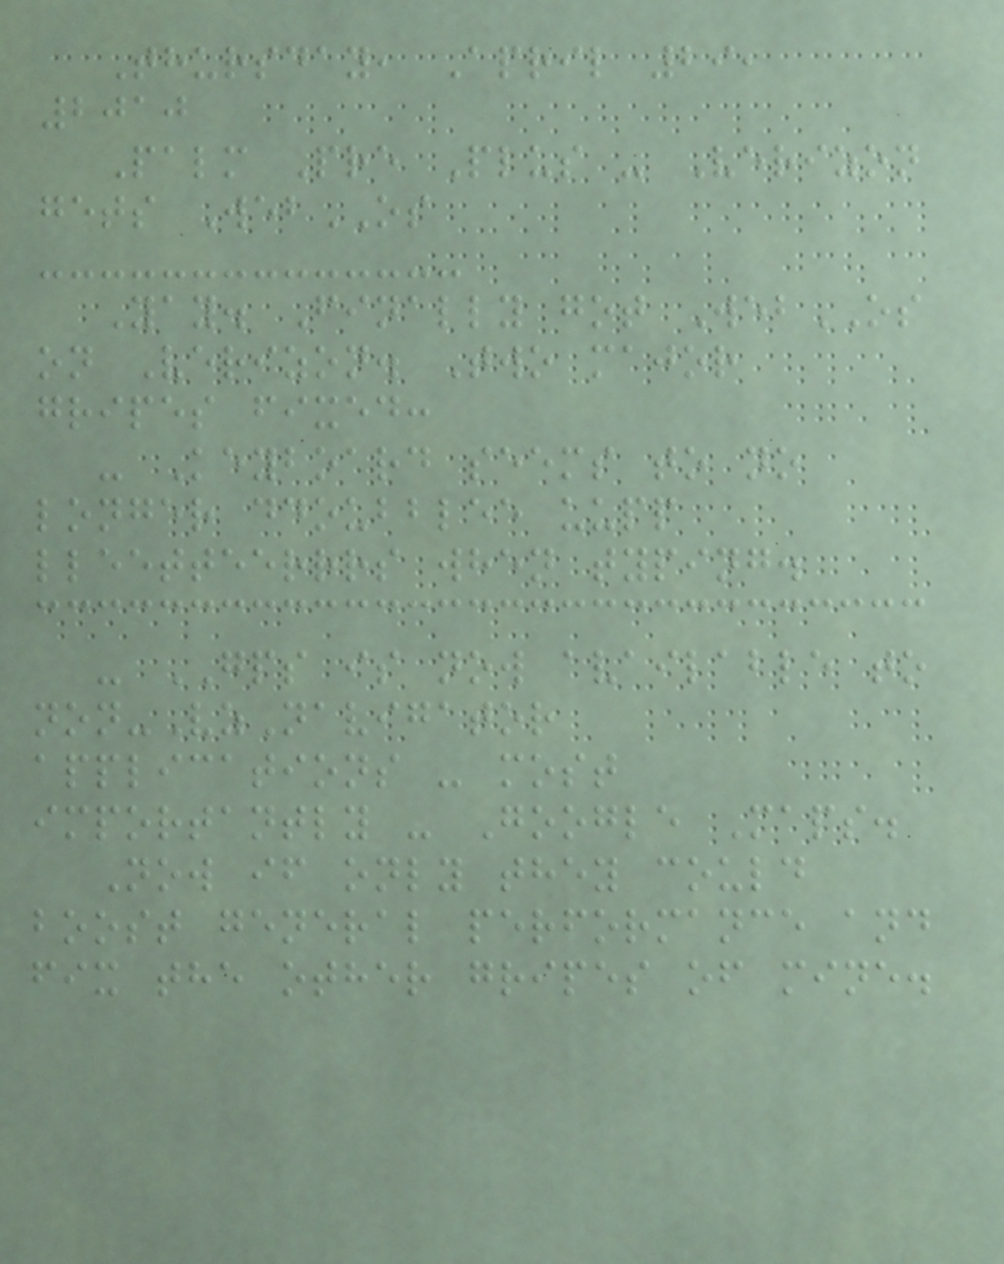Thursday, April 29,
2010
Palm Pre Plus - Verizon
gets WebOS
Yay. Finally got WebOS
on Verizon. Two major
gripes fixed:
- Keyboard seems to no
longer ddoubblee uupp
lleetteerrrs when typing.
- GPS is now available to
non-VzNavigator
applications - most
importantly - Google Maps.
Now if only they could
boost general performance and
fix the other gripes of mine.
